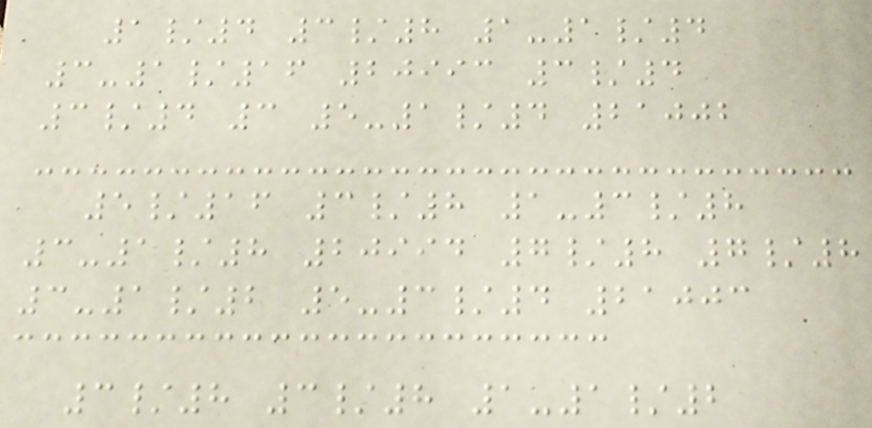1/4 3/8 1-1/4
3-1/16 20993 3/4
3/4 3 5-1/4 21002
5/16 3/8 1-3/8
3-1/8 20994 7/8 7/8
3-1/2 5-3/4 21003
3/8 3/8 1-1/2
